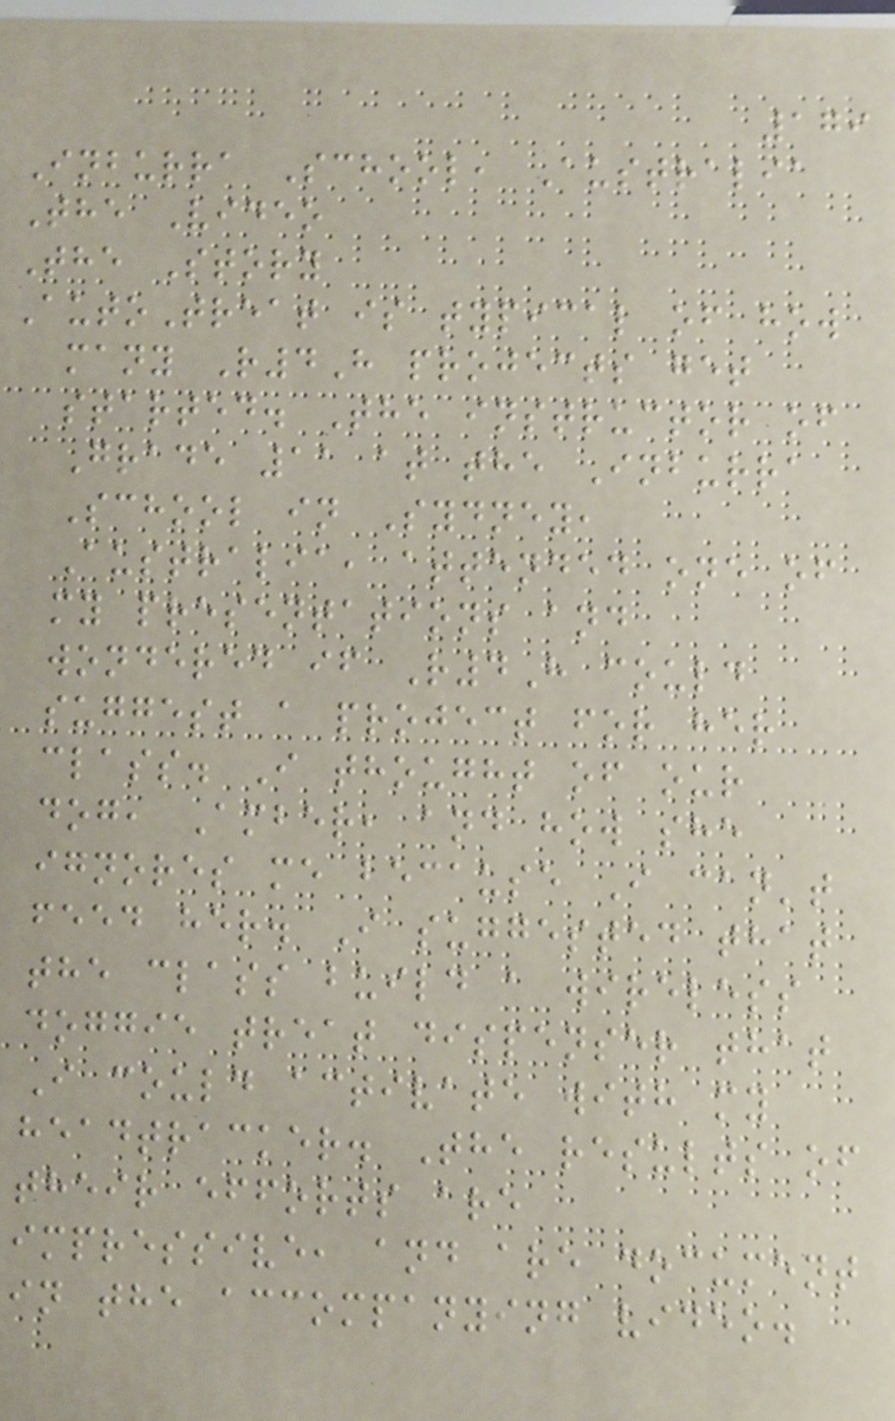179
Inburra School, Australia
The Video
The Story
AutoTreat is typical of how
many R4H projects get
started. The instructor of
Grade 11 at the Inburra
School in Sydney,
Australia, attended one of
my presentations and
wondered if R4H could
suggest a project for her
class. I thought of our
dog, Amber, and how she
ignores me because I can't
feed her. I suggested that
the class build a wireless
doggie treat dispenser that
I could activate with my
headtracker. The results of
their efforts are
impressive, and are document
in the accompanying video.
